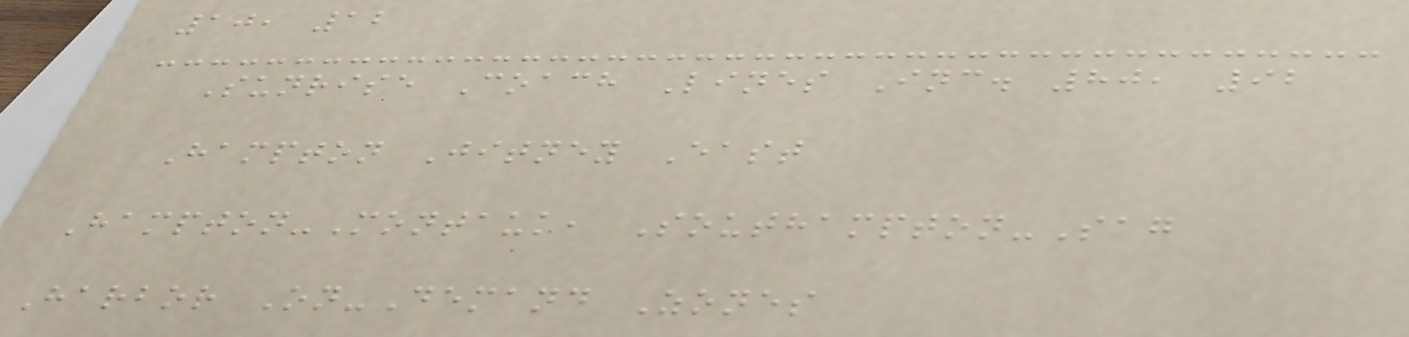10, 12
Sunrise Coach Lines Inc. 80, 92
Hampton Jitney East
Hampton-Montauk, Southampton-Sag
Harbor On-Demand Zones
